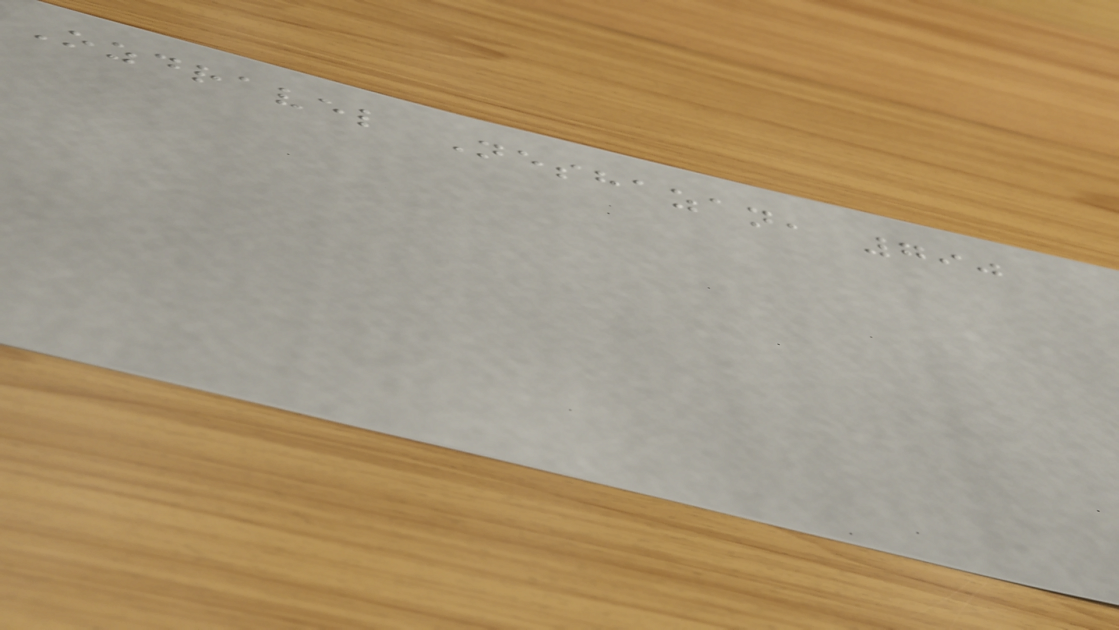Ozdravel Neshazan, 790
